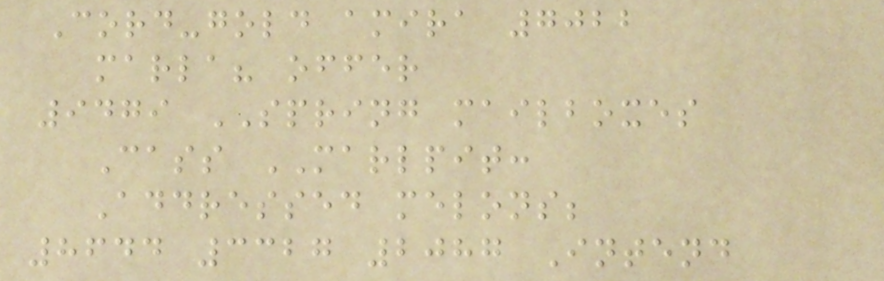Cord-gold amira 7022
marla? offer
9479 SPRING mailboxes
Cass MARLPIT:
Addressed melons;
8644 3327 2087 Intend
